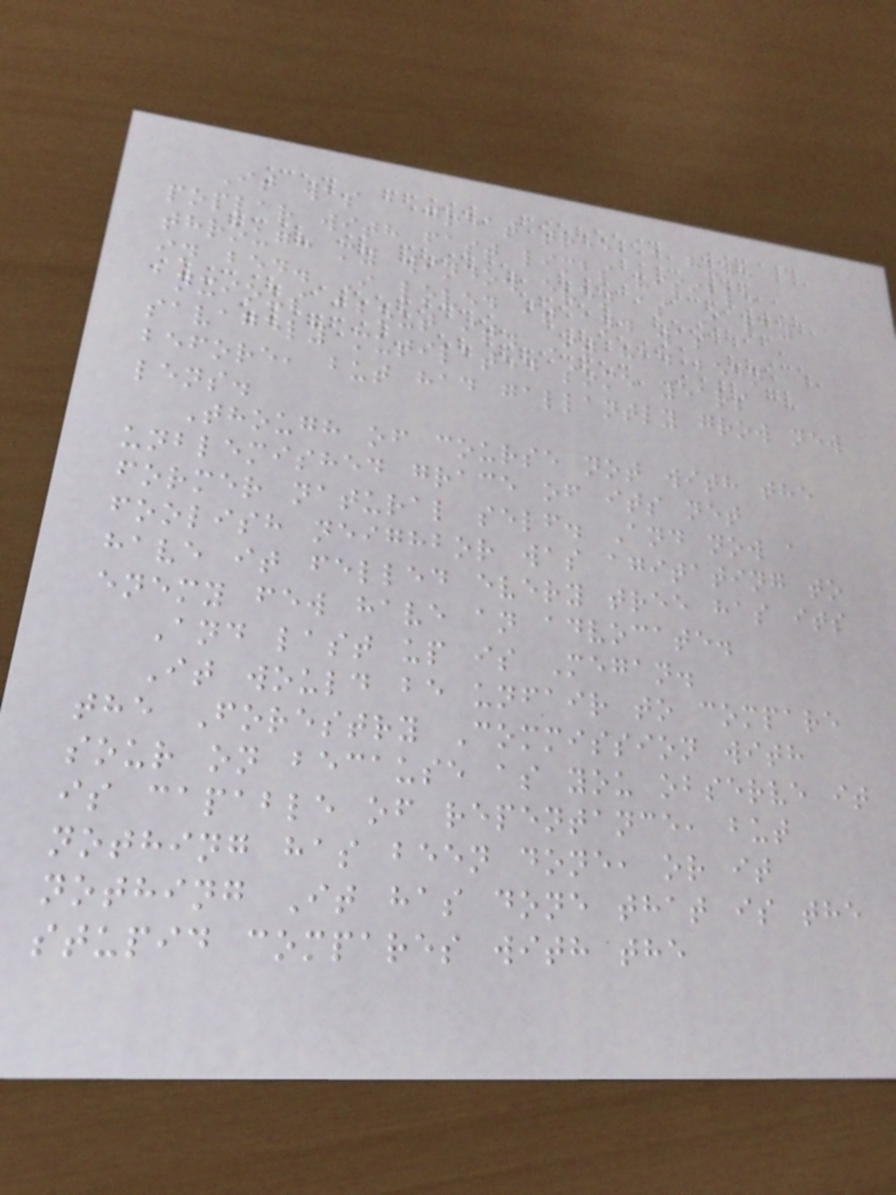It was a great tree, a huge
poplar with fast limbs visible
through my window even as I lay
in bed. I loved it and was
anxious about it. It had been
savagely mutilated some years
before, but had gallantly grow new
lens.
Though of course not with the
unblemished grace of its net
former natural self. And now a
foolish neighbor was agitating to
have it felled every tree has its
enemy few have an advocate.
And last up is Megan.
It would be unfair to compare
the Forestry Commission with
sour on because as you observe it
is capable of repentance, but
nothing has been done, or it
nothing It has done that is the
stupid compares with the
